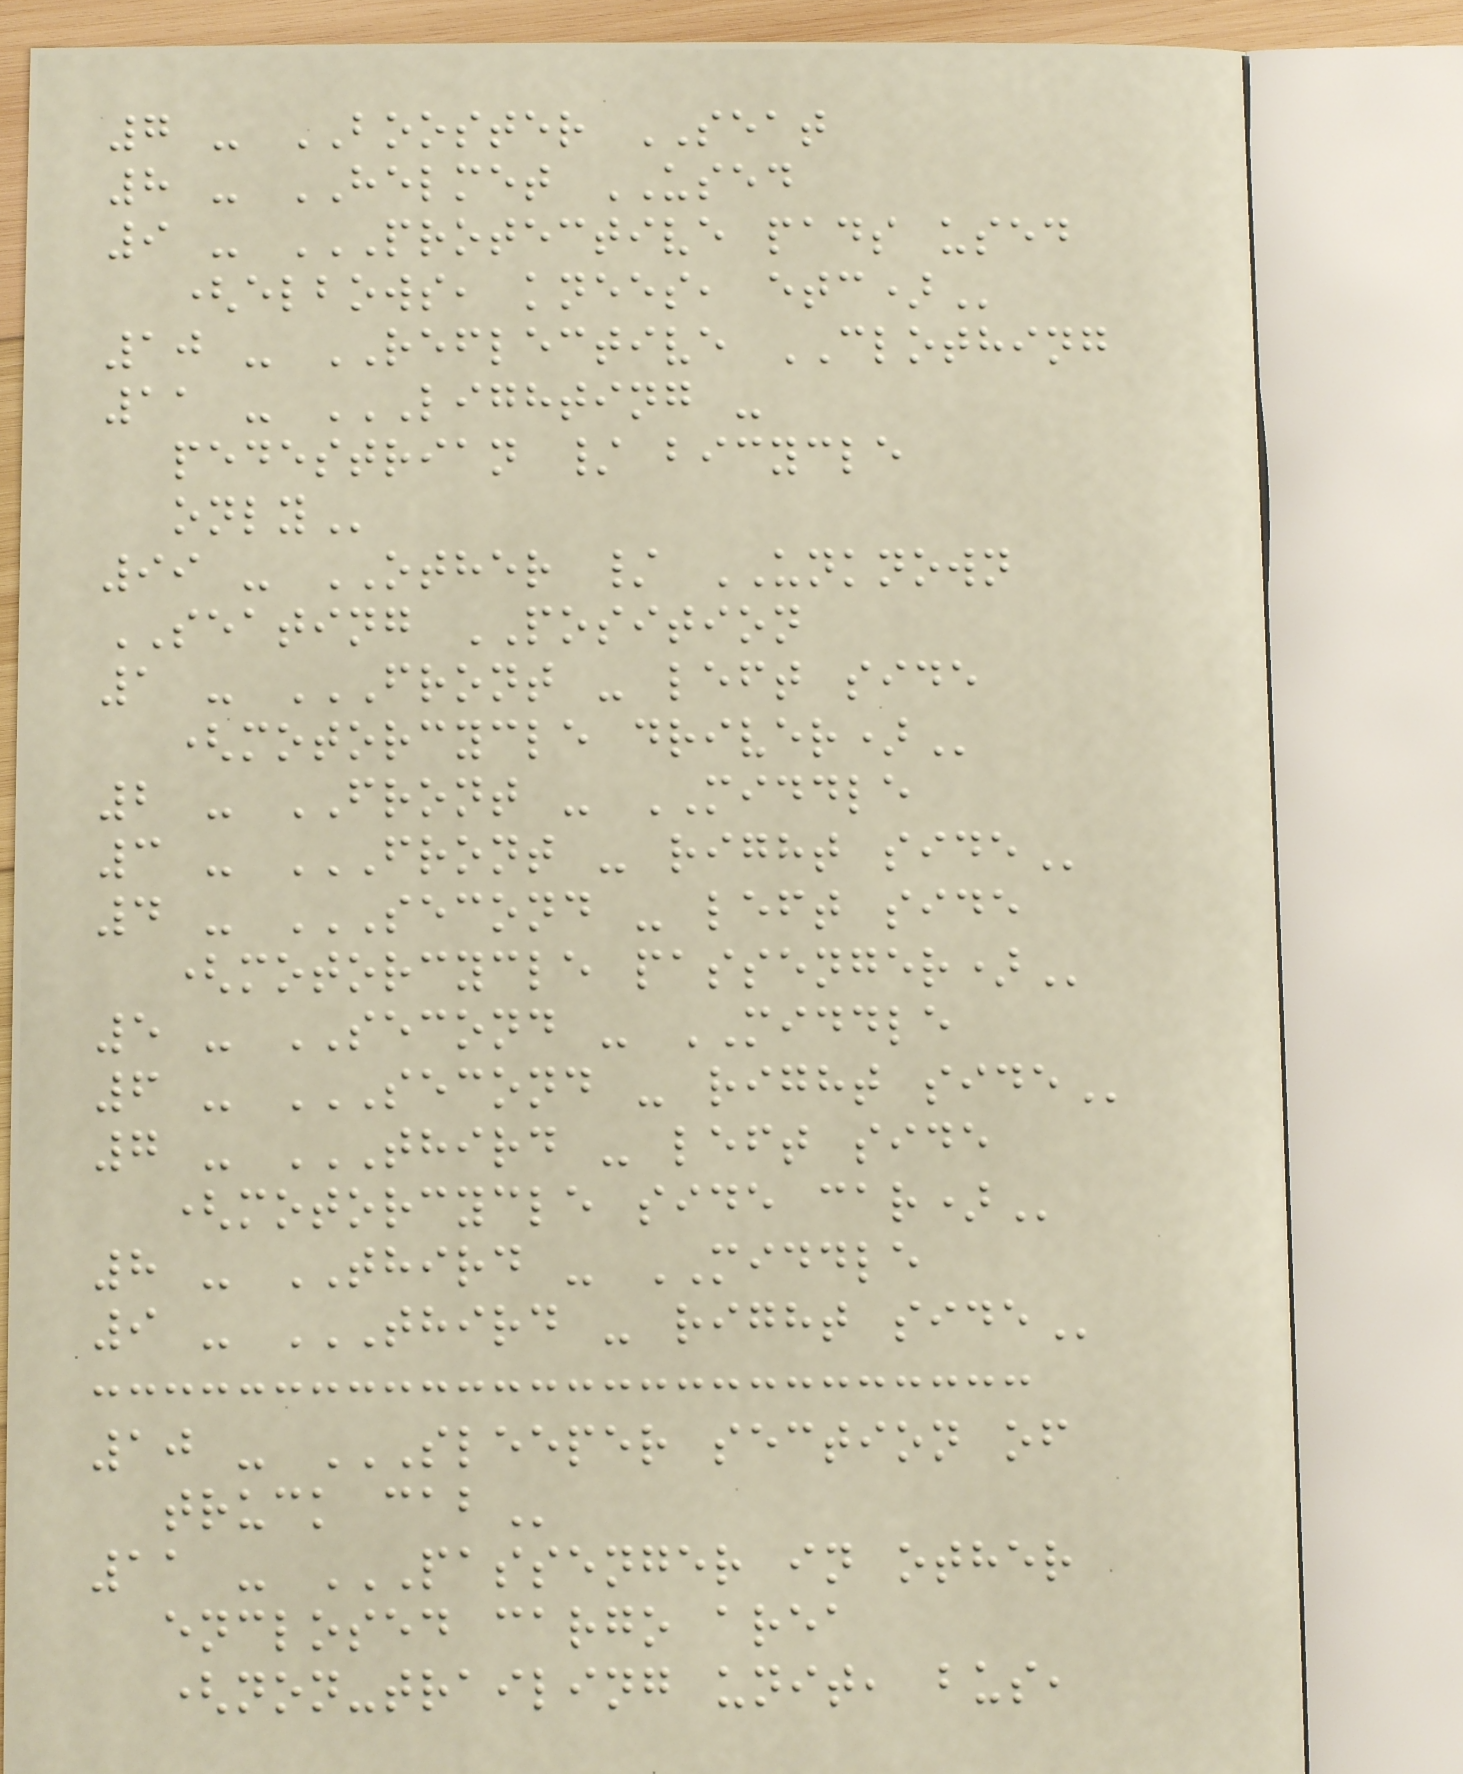7 - BOOSTER SEAT
8 - HELMET USED
9 - PROTECTIVE PADS USED
(ELBOWS, KNEES, ETC)
10 - REFLECTIVE CLOTHING
11 - LIGHTING -
PEDESTRIAN / BICYCLE
ONLY
99 - OTHER / UNKNOWN
SEATING POSITION
1 - FRONT - LEFT SIDE
(MOTORCYCLE DRIVER)
2 - FRONT - MIDDLE
3 - FRONT - RIGHT SIDE
4 - SECOND - LEFT SIDE
(MOTORCYCLE PASSENGER)
5 - SECOND - MIDDLE
6 - SECOND - RIGHT SIDE
7 - THIRD - LEFT SIDE
(MOTORCYCLE SIDE CAR)
8 - THIRD - MIDDLE
9 - THIRD - RIGHT SIDE
10 - SLEEPER SECTION OF
TRUCK CAB
11 - PASSENGER IN OTHER
ENCLOSED CARGO AREA
(NON-TRAILING UNIT, BUS,
